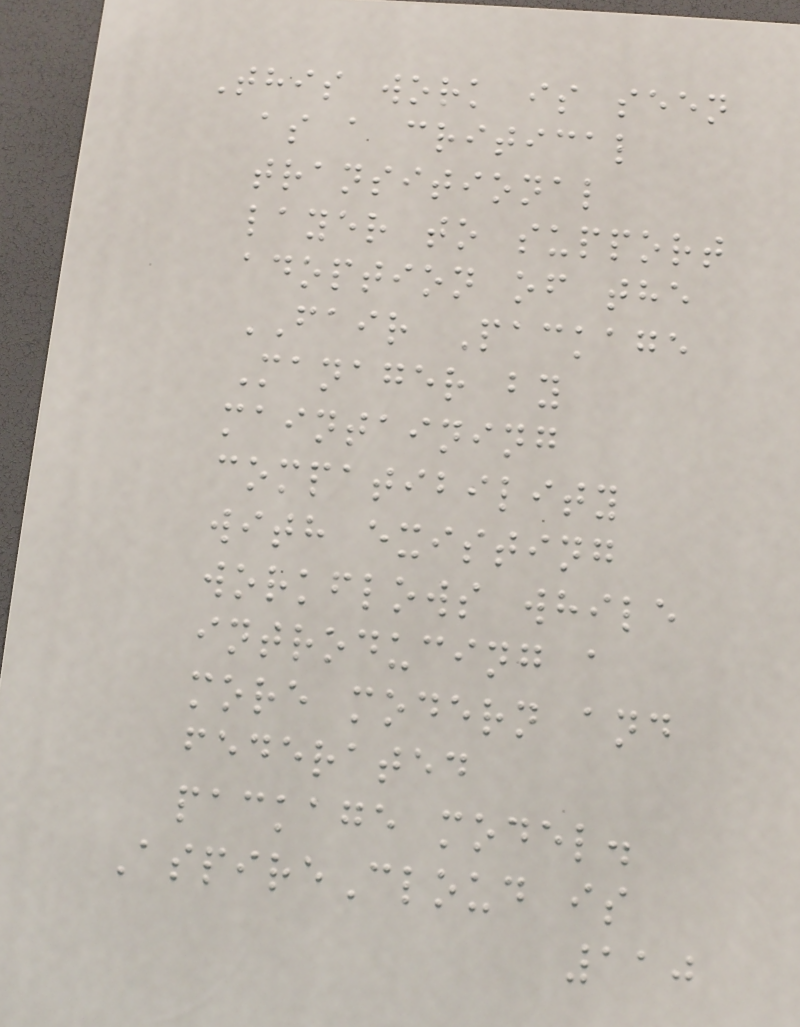This work is seen
as a critical
transitional
layer to support
adoption of the
FAIR Package
Manager by
maintaining
compatibility
with existing
workflows while
introducing a
more modern and
federated
package model.
AspireCloud is
110
